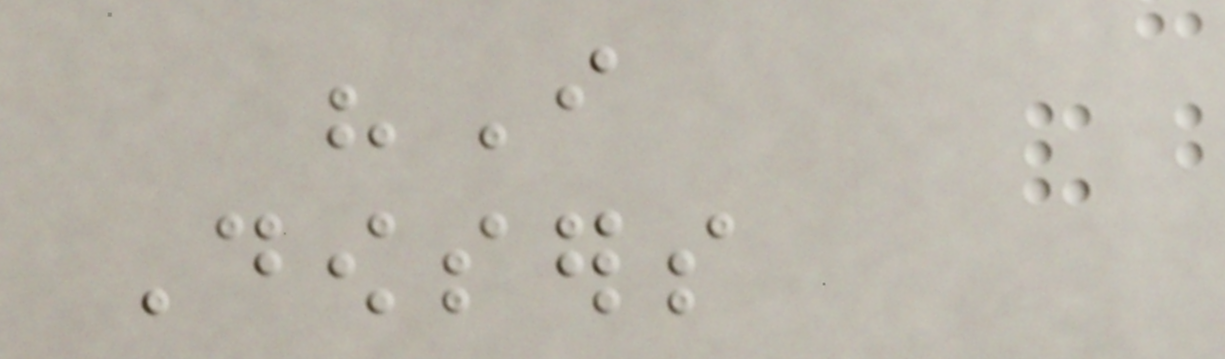"I
Dowsers
